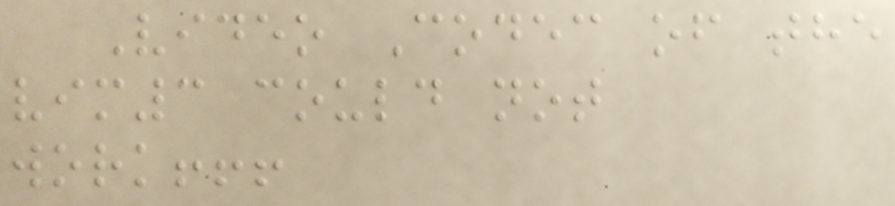Video Codec of the
vim3 could not
work!!!
